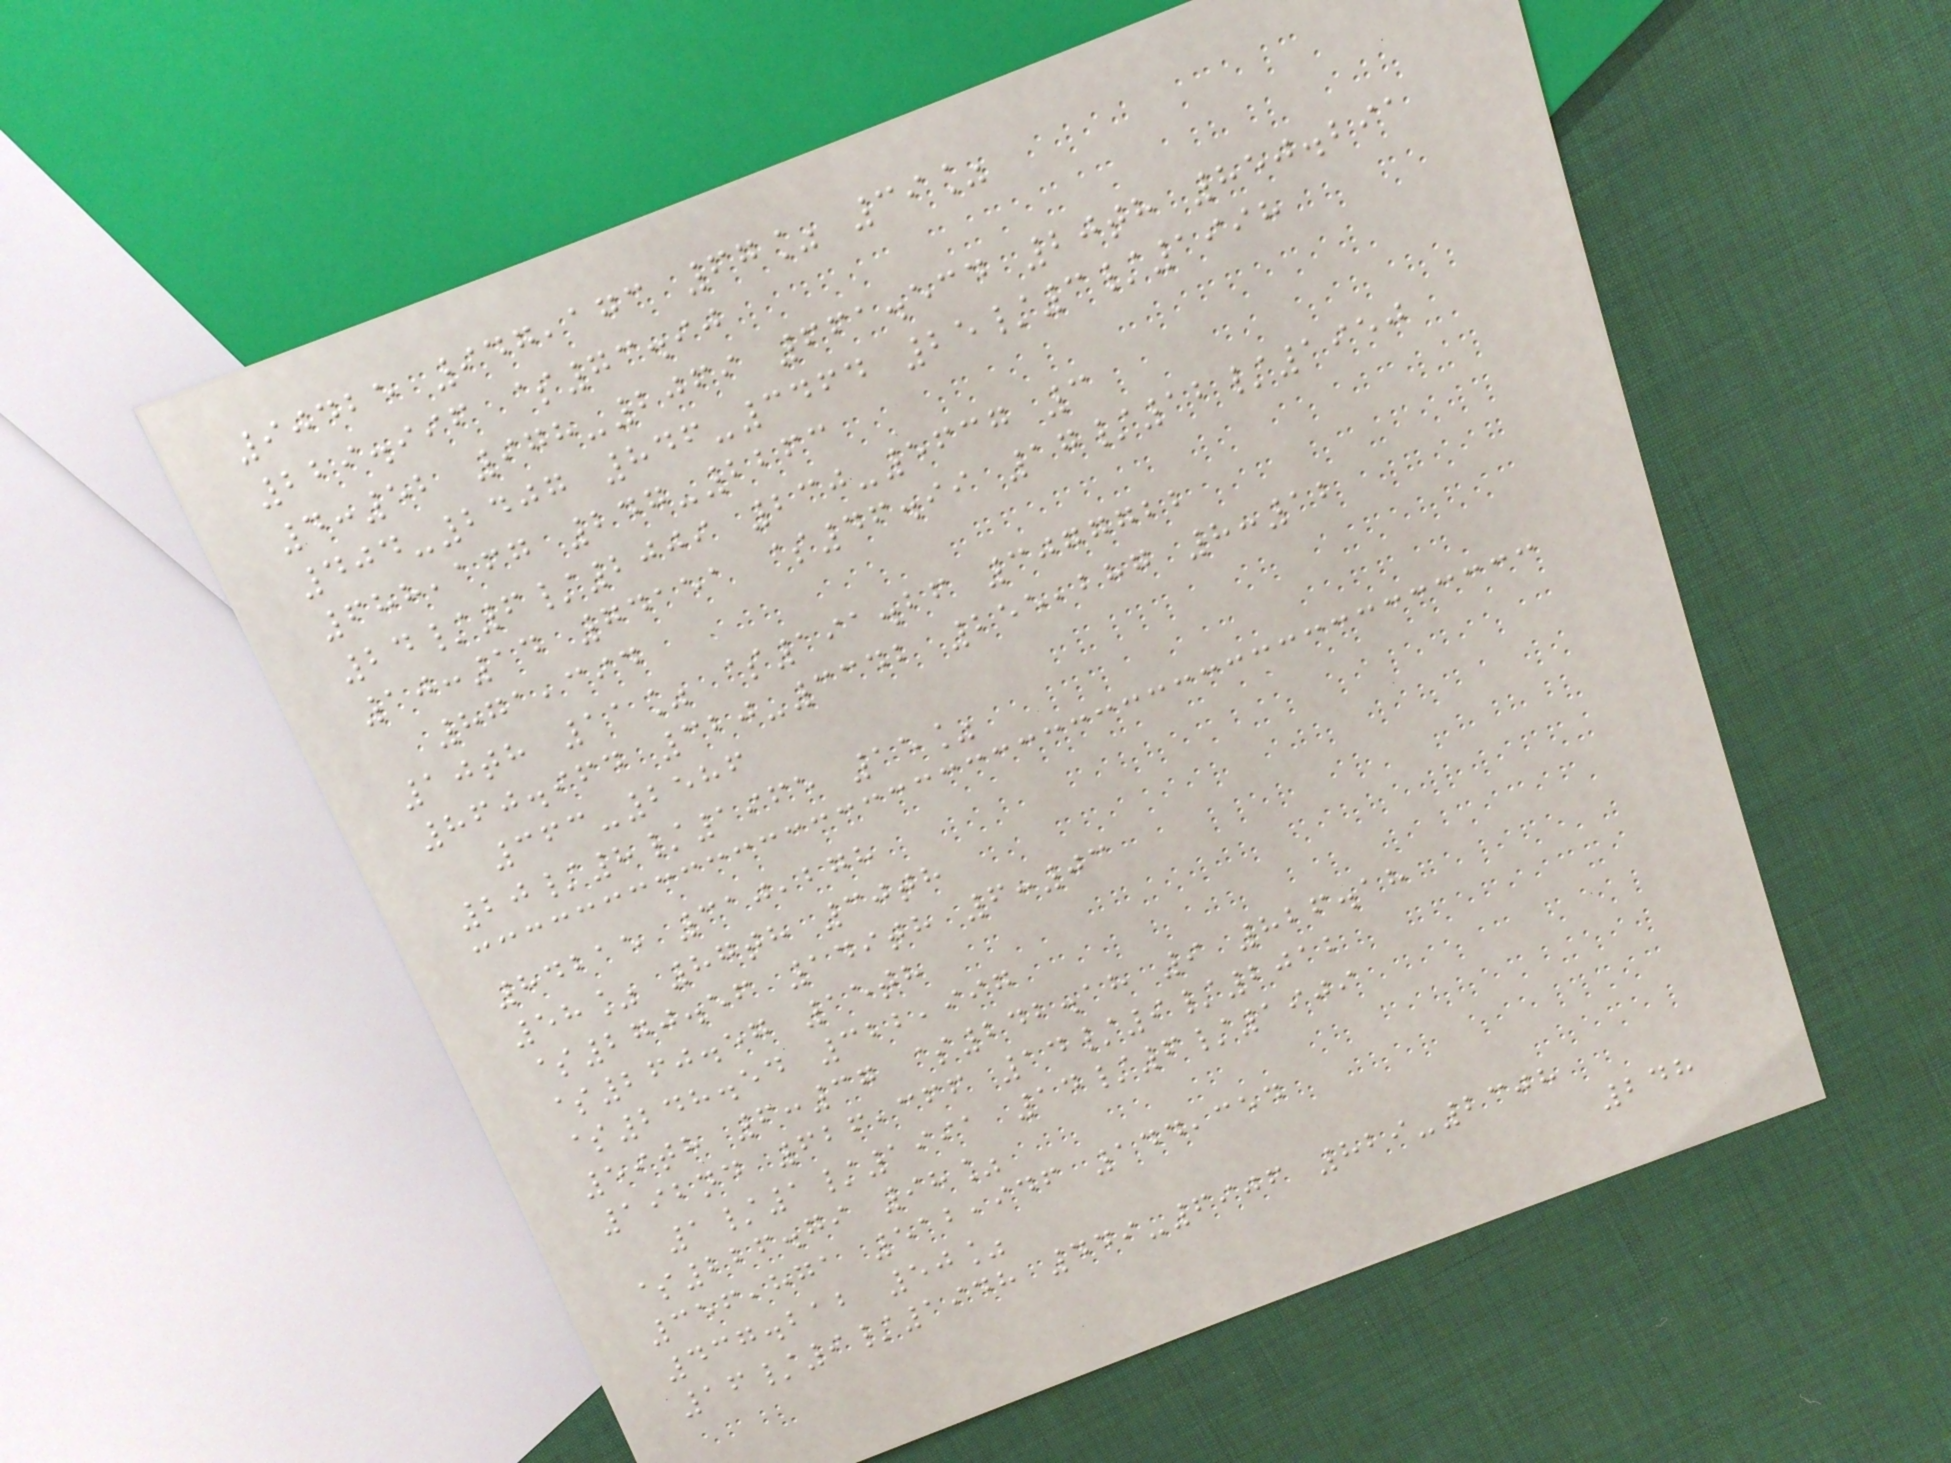90425 947,173 67% 39%
229.996 $73.90
4:52 978-2069 661.534 20th 850.291
404-2407 846-3464 25/3/1998
688,167 247-2263
24/6/2009 230-5637 3
10:14 74151 $46.99 17/12/1950
871,394
10th 11% $191.26 3077722
860.964 320-3342 255,287 8:12
363-2586
20/8/1965 15%
84215 310,278
58% 87th 30th
$270.56 149th 6:03
$260.57 15th
$248.54 322,997
59th 6:37 $242.18 9 826.18
192nd 626,366 14/9/2012
1/1/1991 14/6/1909
$226.79 98%
356,871 512,946 144,354
437.212 50%
16/9/1948 449-6906 829-2308
248
